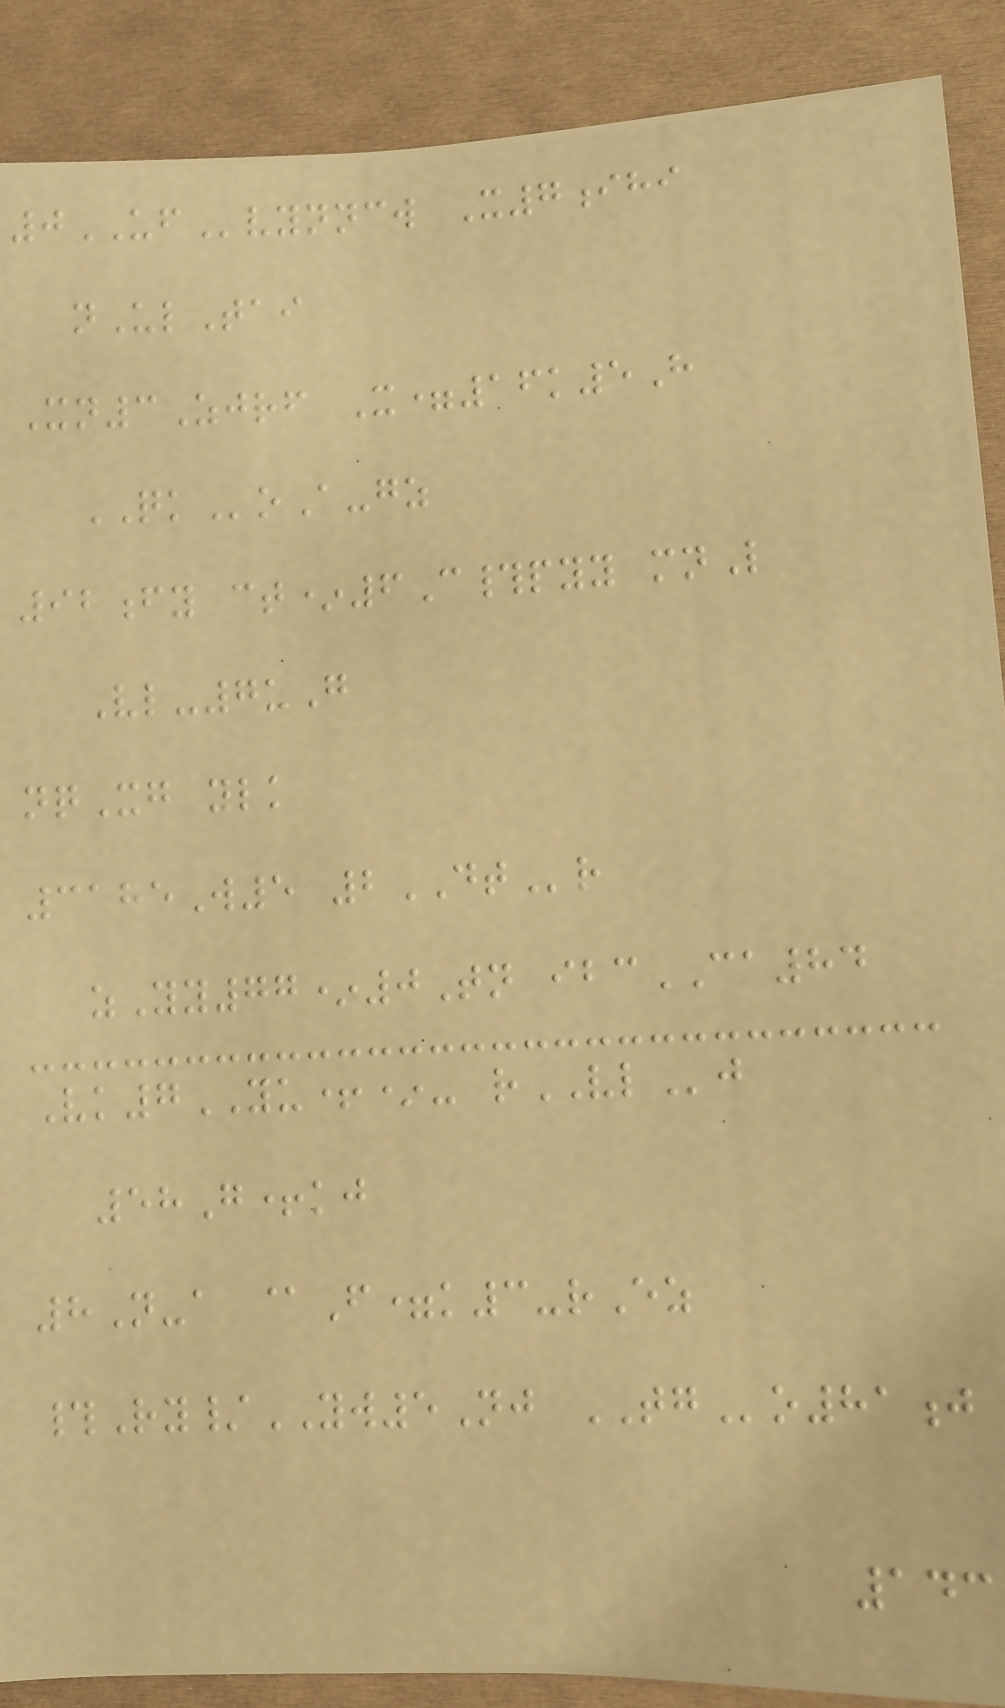0UFvynncw X7ihi
nUlTai
Xn3Zjrf X=16k5H
QKoA-gz
92fy ct*6C#pyy mnL
Vl-7uG
nqXg ylk
3185W5 2DTr
zYy77*0Tn ibcCA84
Vk7YU+*- rVLj
58G+kj
8N-a @F=k3-rEz
#Ry/YW5Nj TGo81j
143
